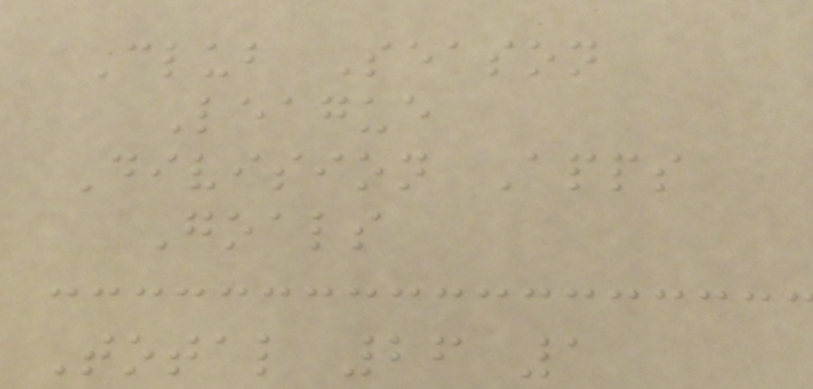Club Season
League
Division Apps
Goals
Total 26 1
